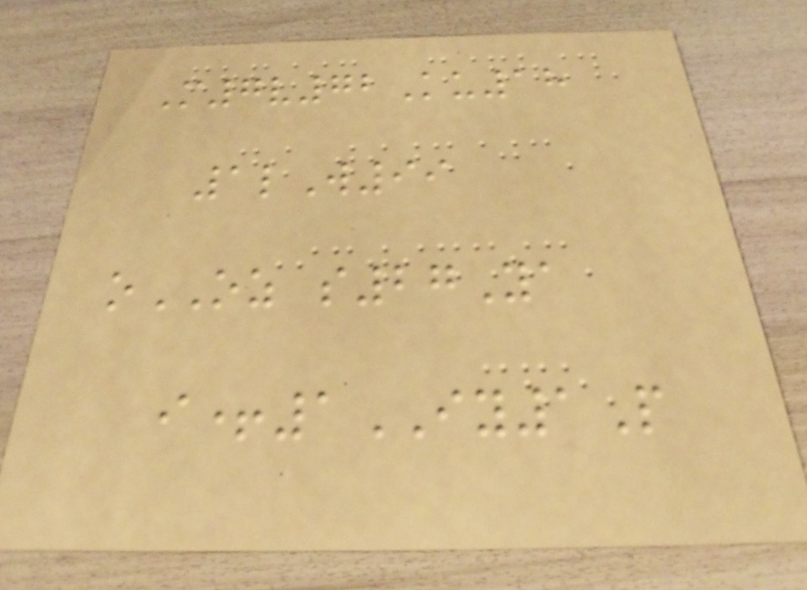M7v72Ku18
1lW99
oOZ s27Ya
i+1IY1P
